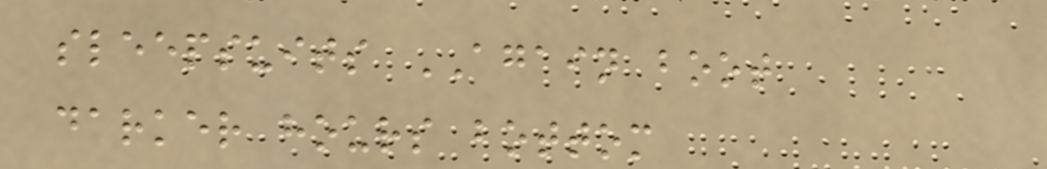sleepsuits AGAIN boot
darker hours bottom
